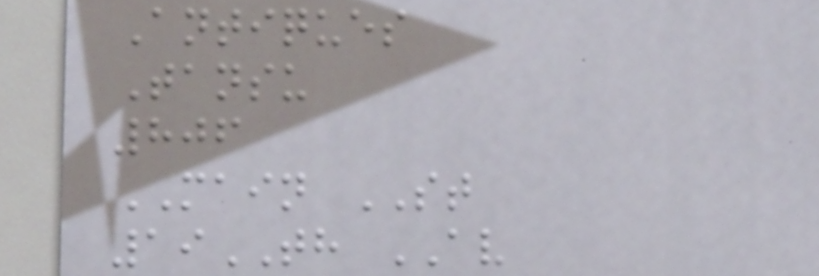Antiques
Tansu
806
MAIN ST
19TH AV
